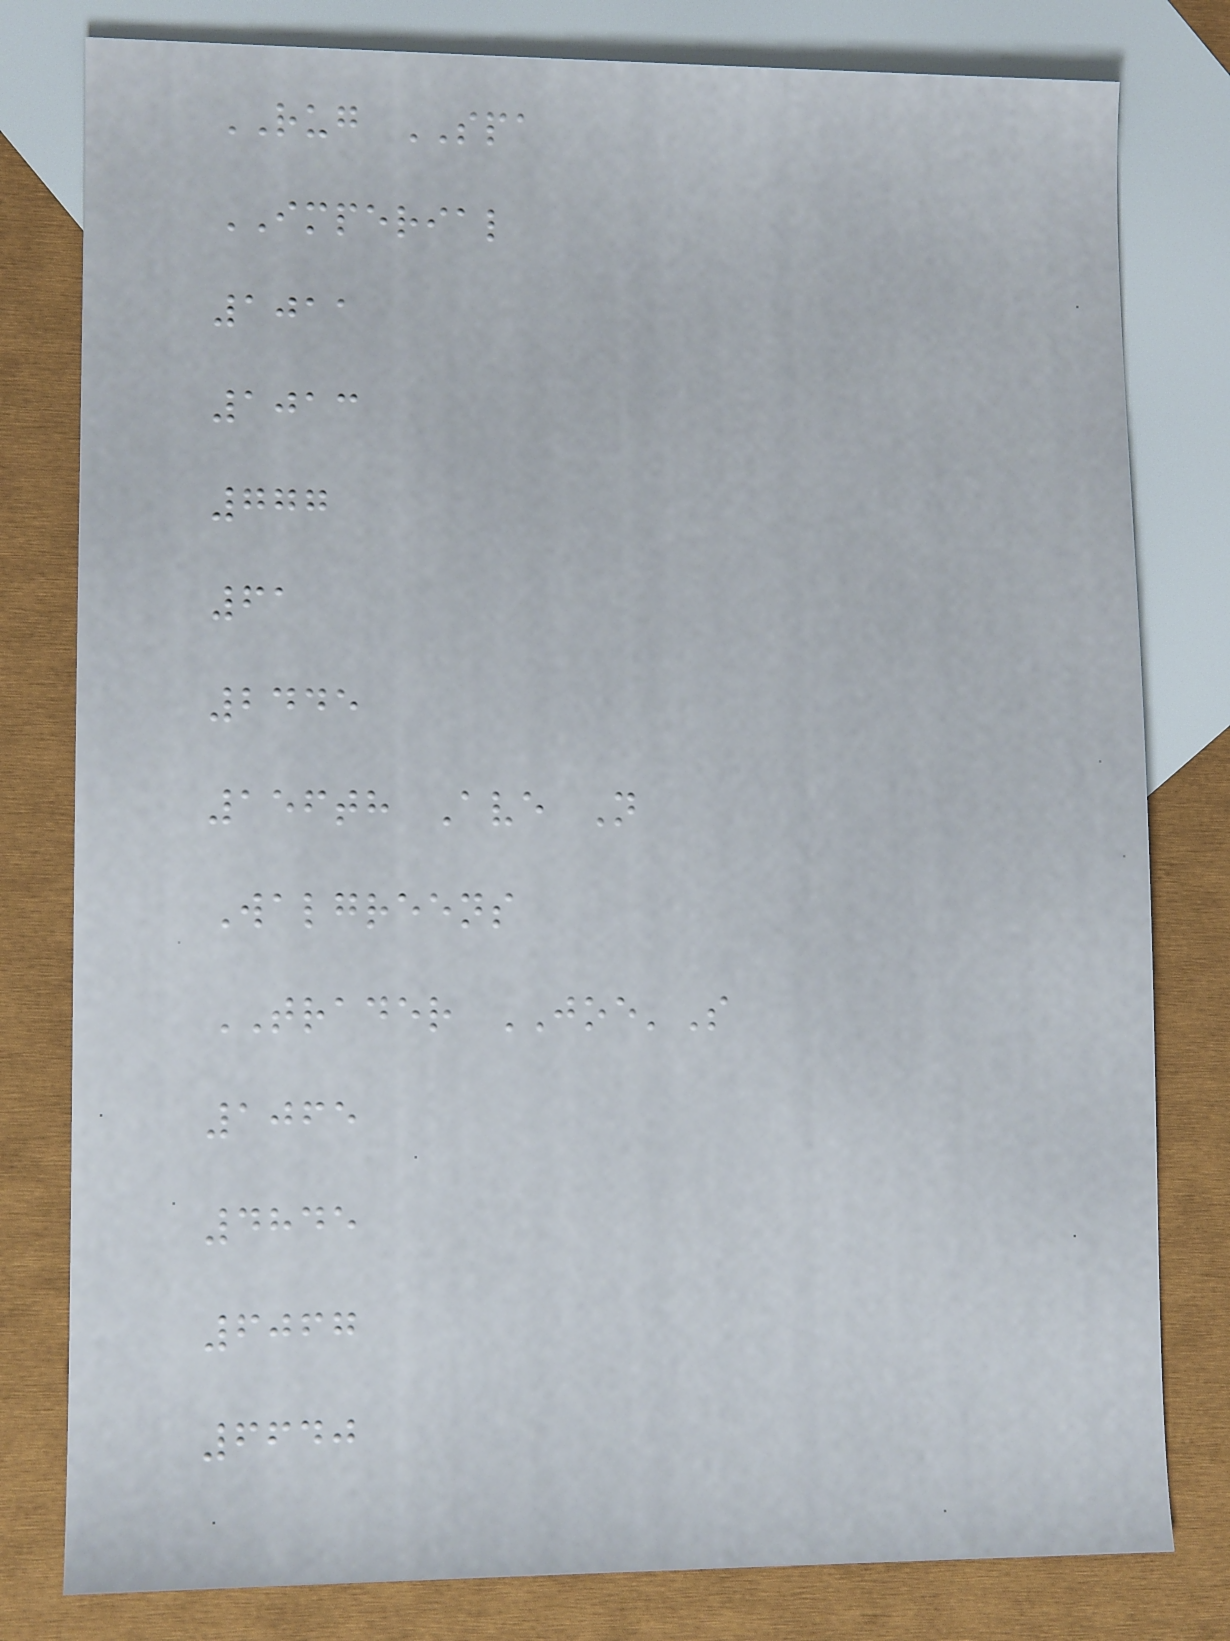RUG SPA
IMPERIAL
1011
1013
777
61
2445
156th Ave N
Walgreens
TRADER JOE'S
1065
4845
6067
6640
